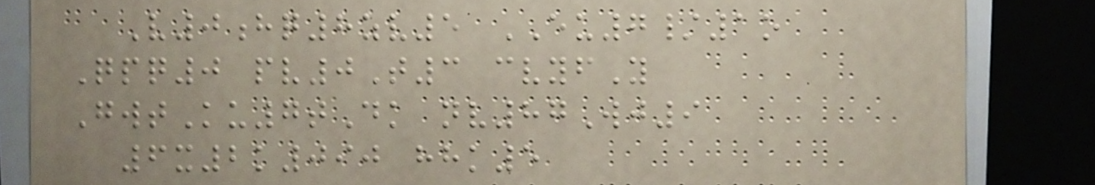V0hq8zv5 EU7/1o
Qpq0 pv0T3 cvyfY
GwtKu7tDk nv87Wj9
6x2k090 hhk5
